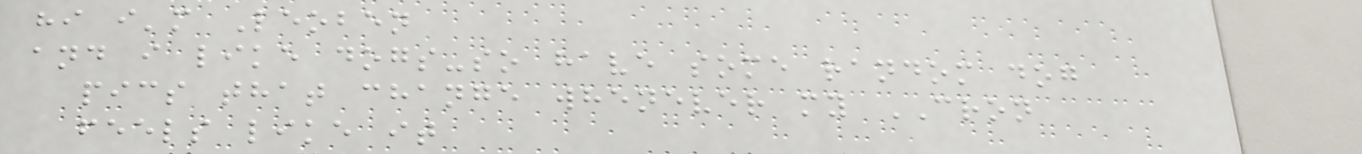hi i'm Leoben
and i like dogs-so have some random dog
pics that change whenever my CRON
feels like it
